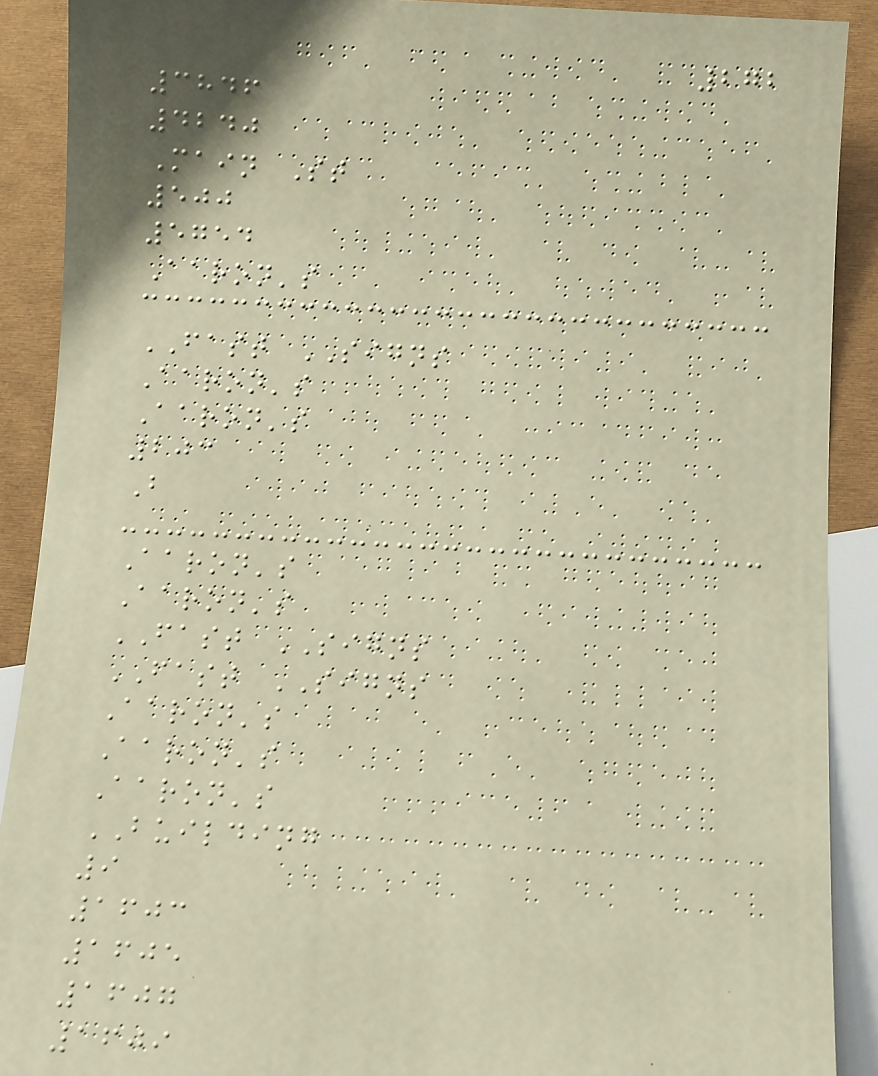272
3846
4240
Main St
500
5754
Aaron's
FAST SIGNS
Aaron's
Aaron's
203
B
Aaron's
Aaron's
FAST SIGNS
FAST SIGNS
Aaron's
Aaron's
Aaron's
BUILDING
9
1603
1605
1607
1609
